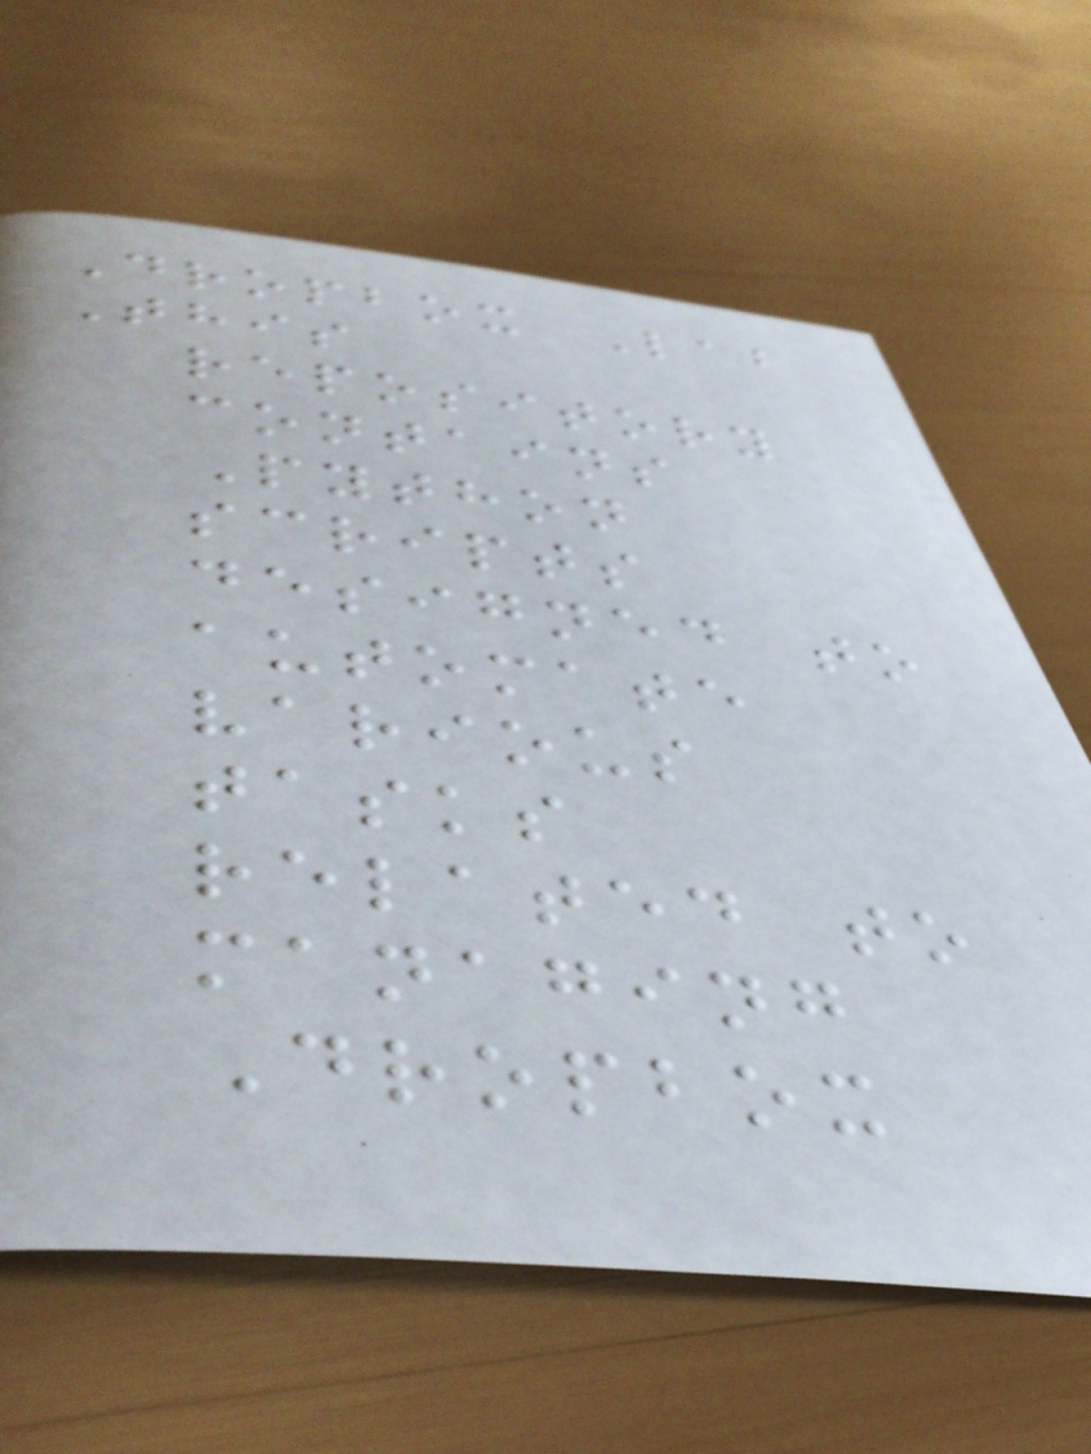Dropbox Lab
This
repository
contains
Python
scripts
designed to
automate
various
tasks
related to
managing
Dropbox
